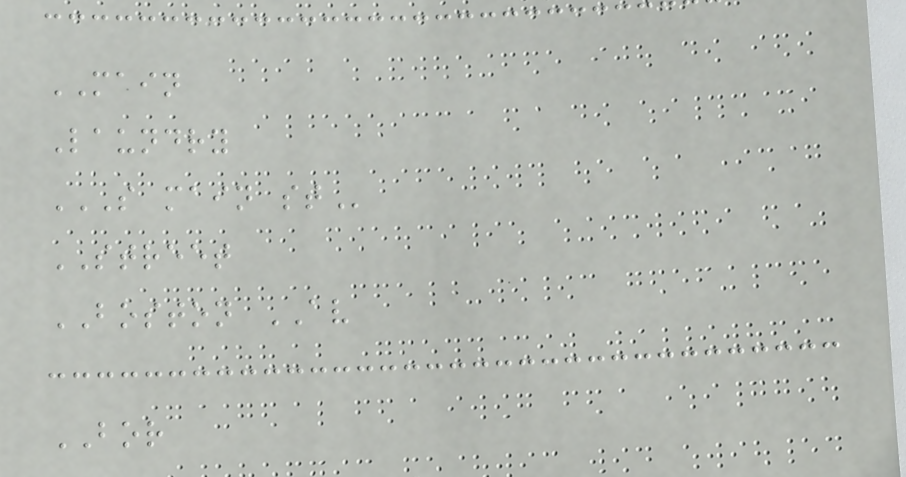MAIN
Laundry
S MAIN ST
STREET
BOSTON AV
BOR
